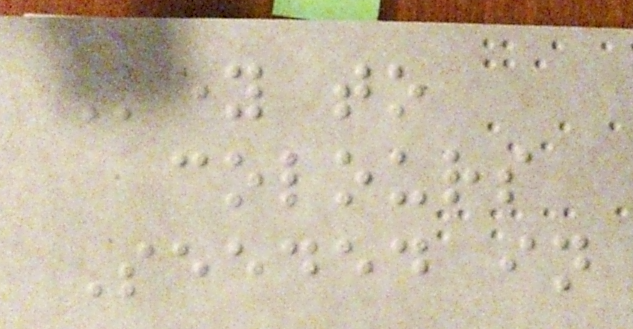Key to
colours
Seeded in
